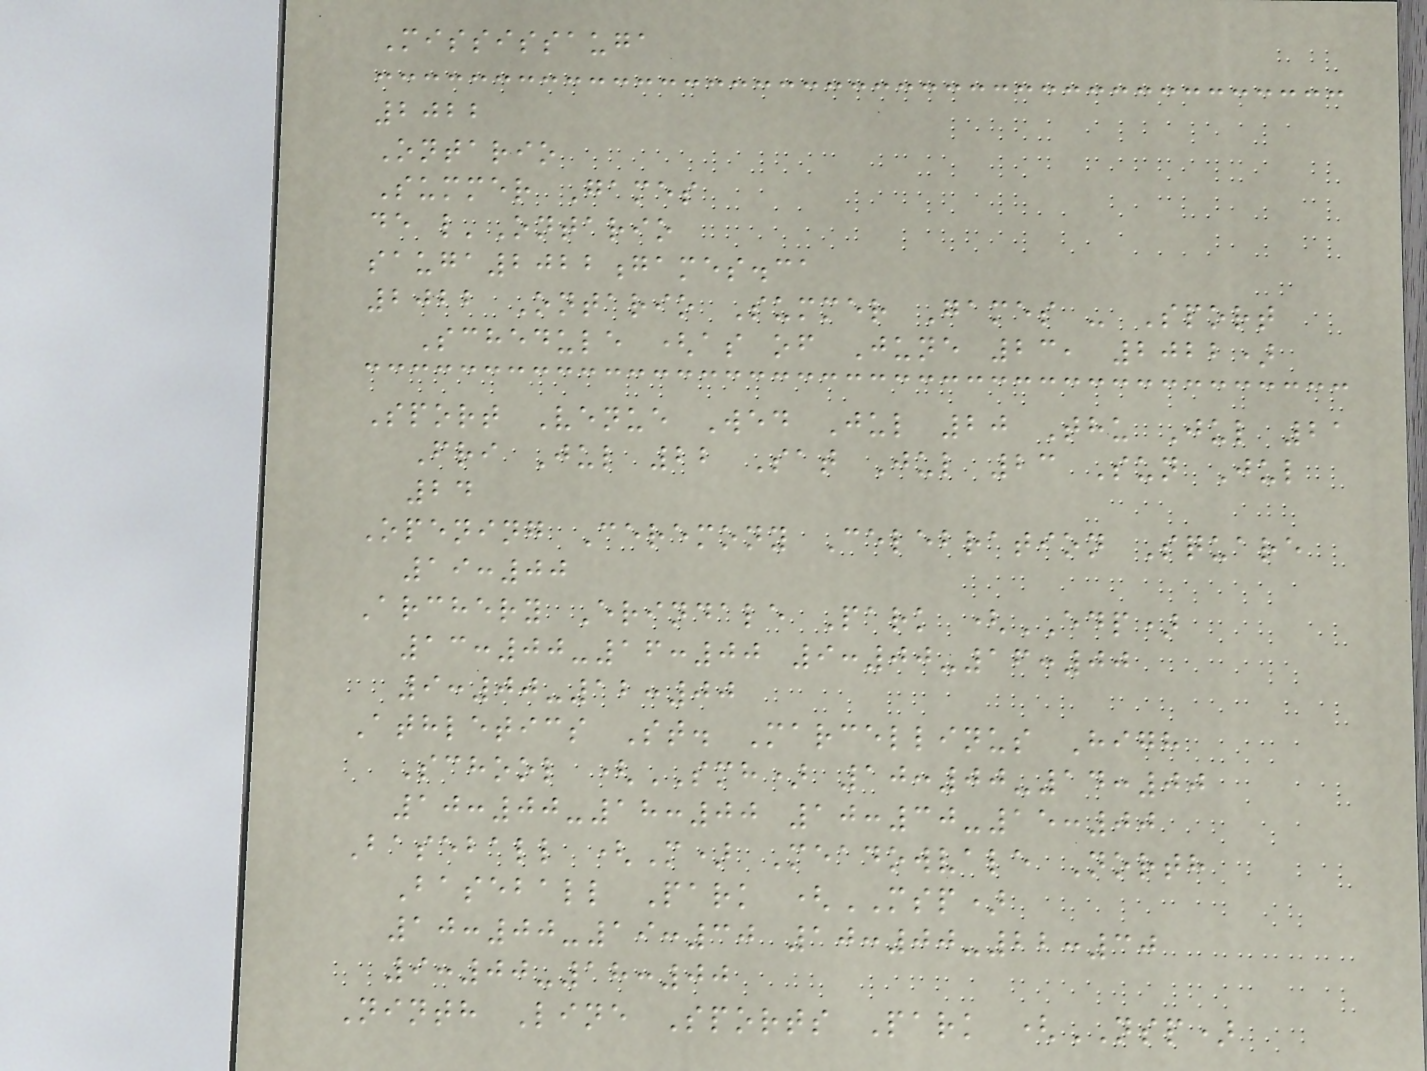Mississauga
2022
Ontario
Summer Games
de l'Ontario
sauga2022games.ca
2022 Ontario Summer Games - Sport
Schedule (as of June 23, 2022)
Sport Venue Wed Jul 20 Thu Jul 21
Fri Jul 22 Sat Jul 23 Sun Jul
24
Opening Ceremony Celebration Square
19:00
Archery Erindale Park (EDP)
13:00-16:00 9:00-16:00
9:00-12:00
Athletics St. Marcellinus High
School (SMH) 10:00-14:00
10:00-18:00 10:30-15:00
Baseball (M) Meadowvale North
Baseball Park (MSP)
10:00-19:30 10:00-22:30
9:00-18:00
Ninth Line Sports Park (NSP)
